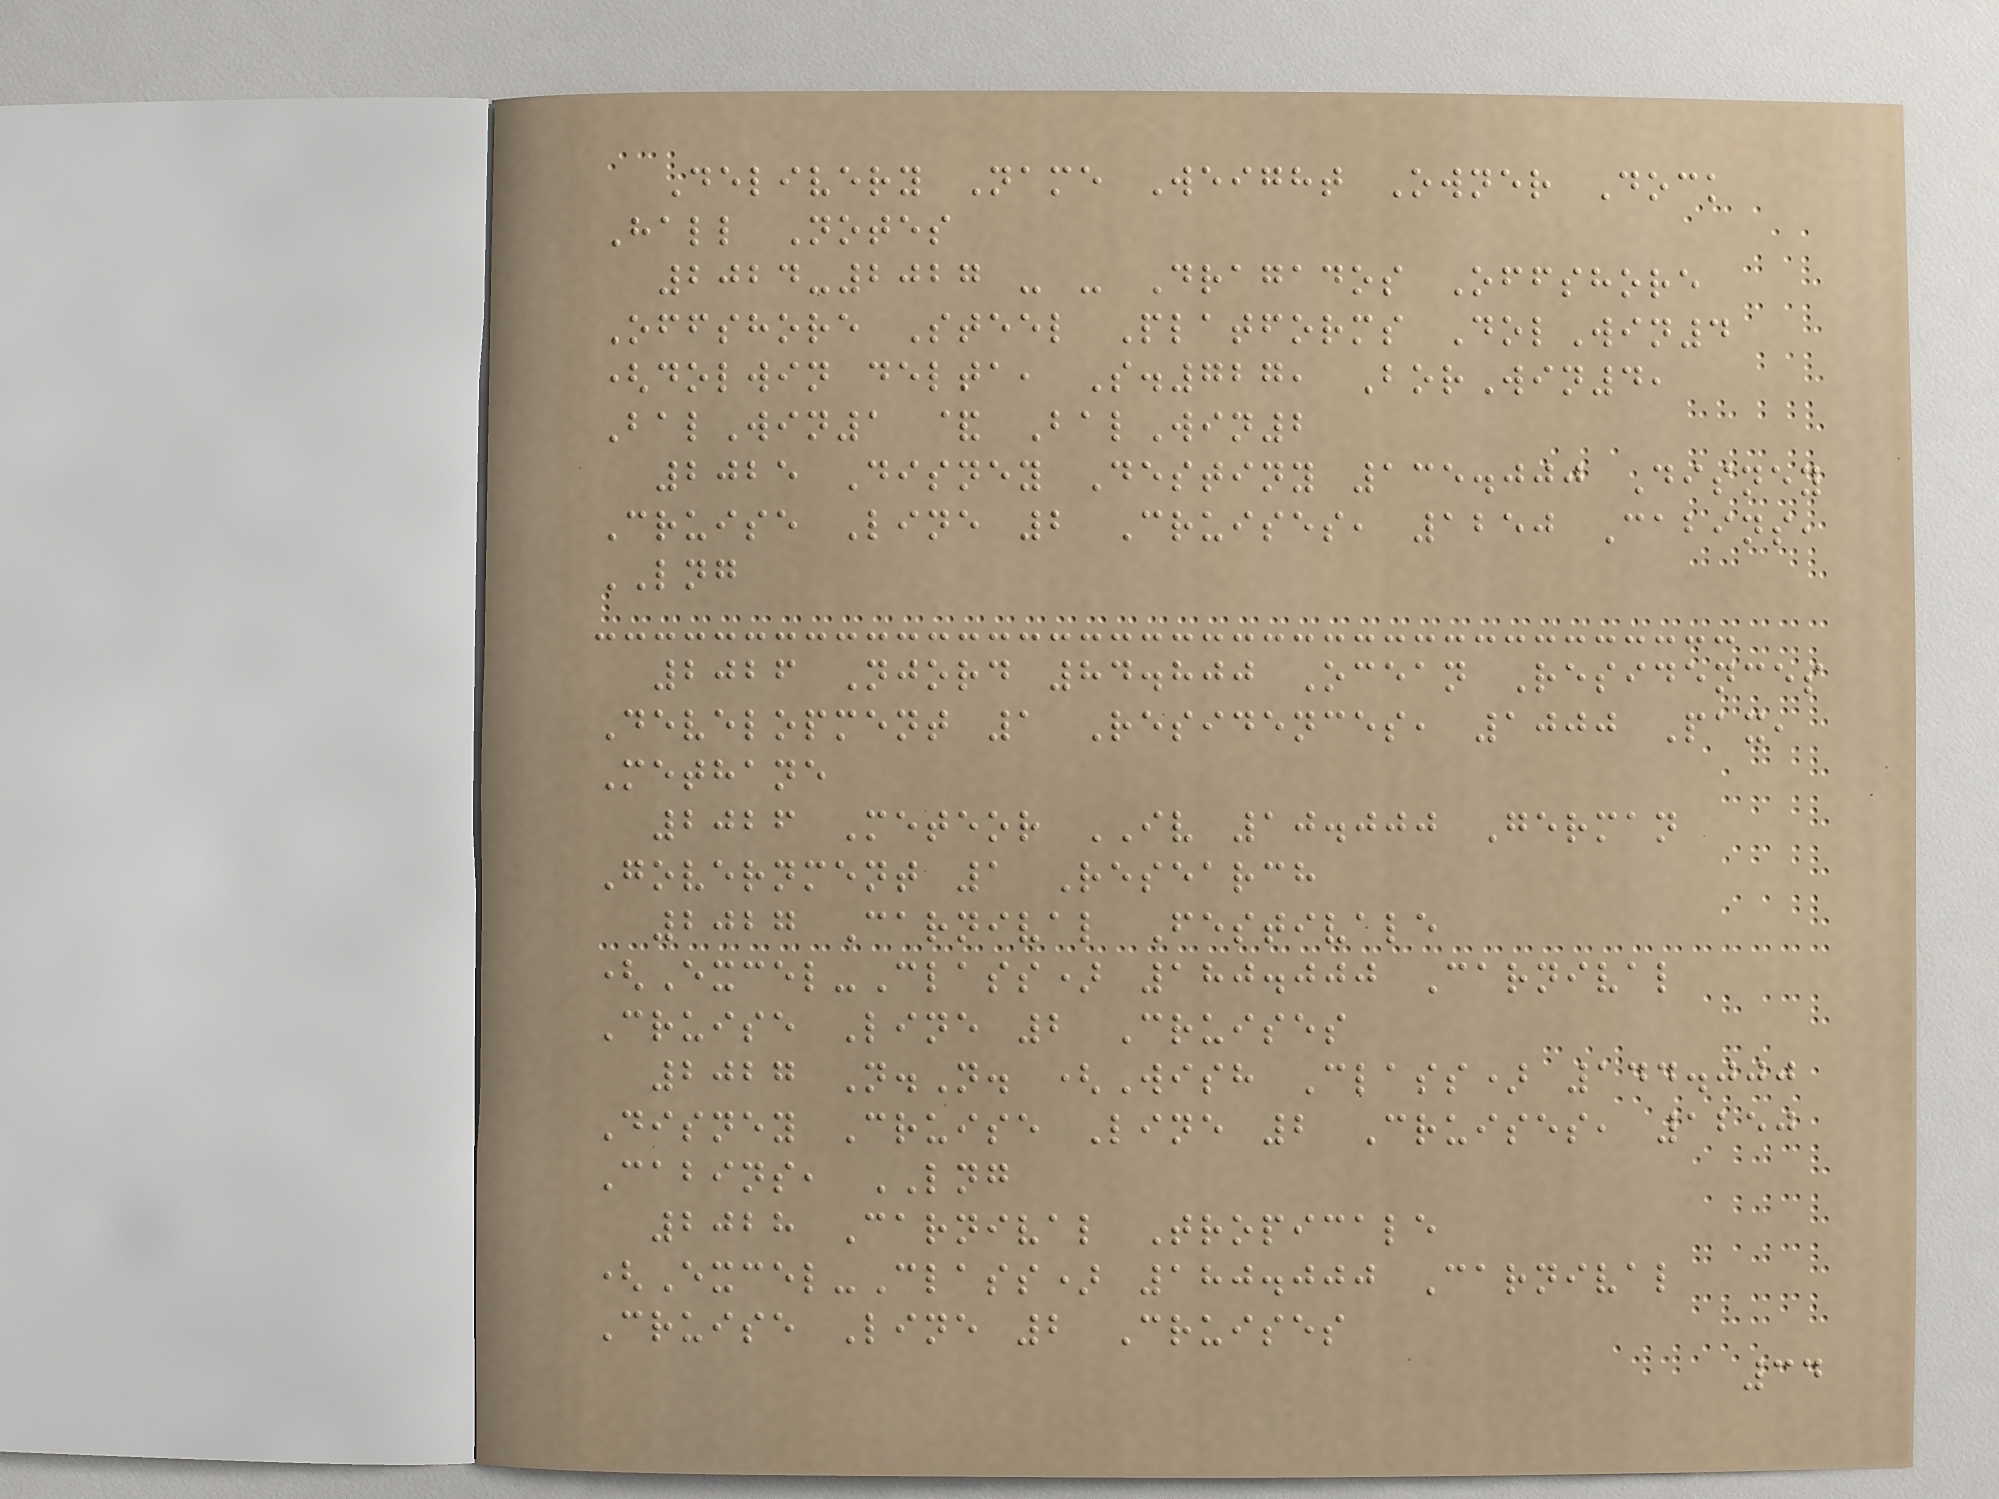Delivery Name Weight Owner Dock
Hall Notes
2024-2027 - - Dragados Offshore
Offshore Steel Platforms DolWin4
(dolwin delta, S.727, BorWin4,
BalWin1 & BalWin2
2025 Disney Destiny 135.000 Disney
Cruise Line 2 Cruises, 1250 Cabins,
LNG
2026 Njord 84.800 Ocean Residences
Development 1 Residences, 1000 Pax,
Methane
2026 Meteor IV 10.000 German
Government 1 Research
2027 Carnival Festivale
(Excel-Class) 180.000 Carnival
Cruise Line 2 Cruises
2027 N.N. (Wish Class) 144.000
Disney Cruise Line 2 Cruises, 1250
Cabins, LNG
2028 Carnival Tropicale
(Excel-Class) 180.000 Carnival
Cruise Line 2 Cruises
34
